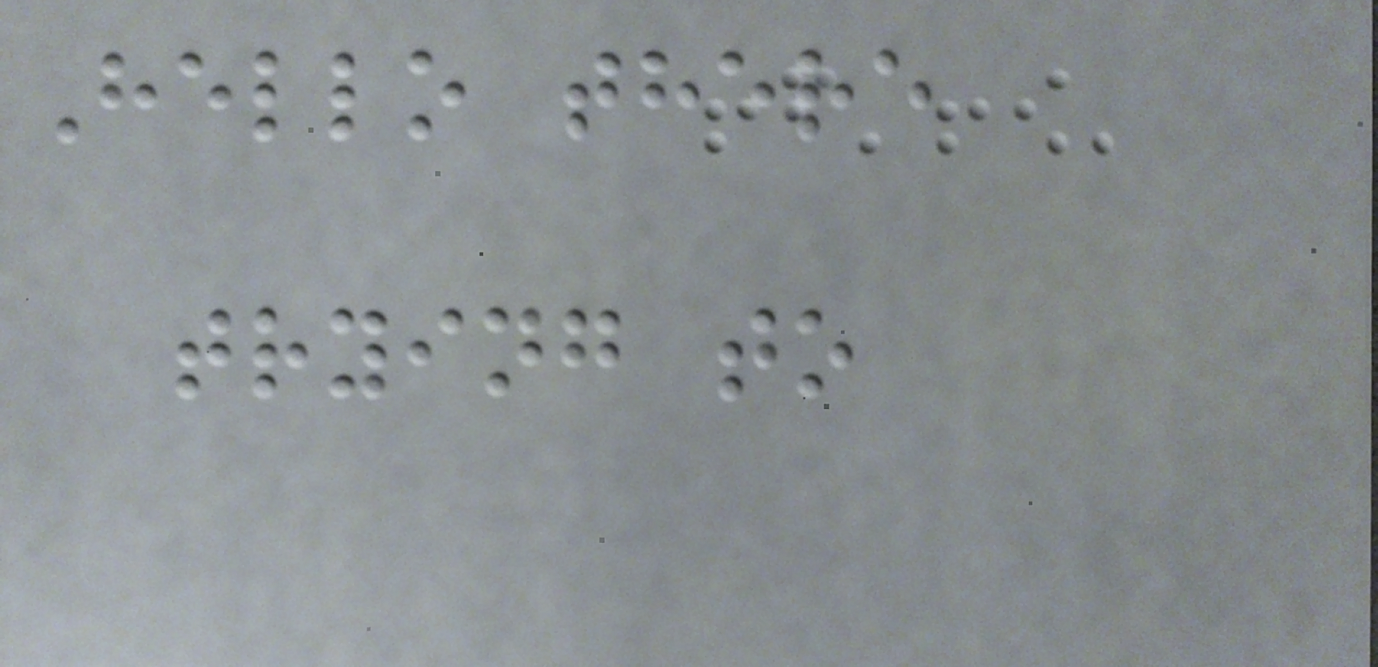Hello there
trying to
